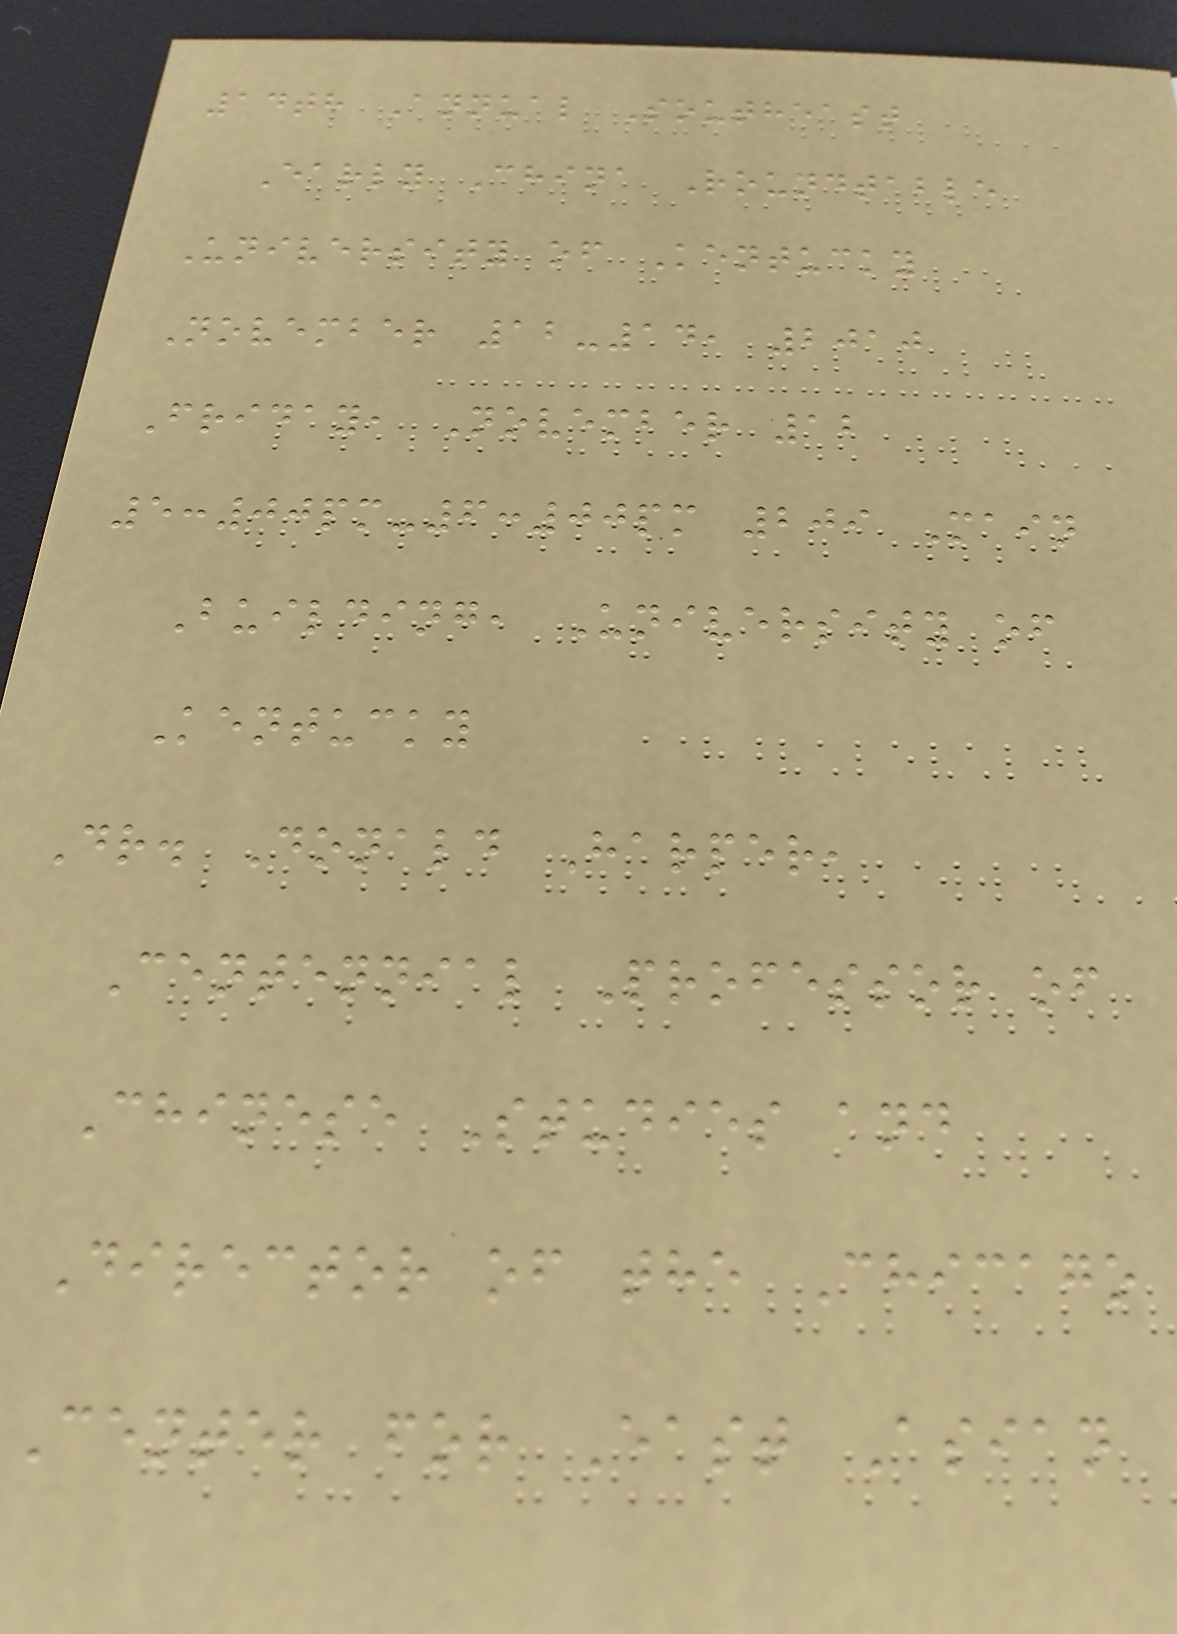14th Annual Southeast
Early China Roundtable
University of Kentucky
November 12-14, 2010
Friday, November 12
5:00pm-6:00pm 209 Main
Building, University of
Kentucky
Dr. Donald Harper,
Centennial Professor of
Chinese Studies and
Director of the Chicago
Center for East Asian
